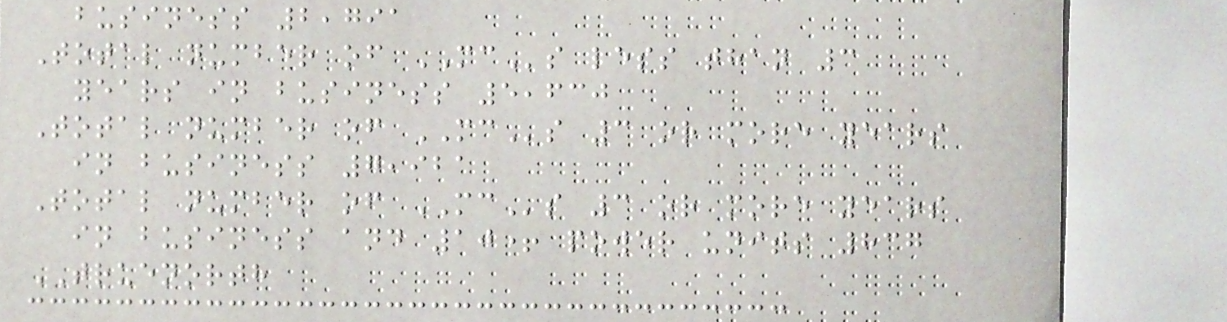business 2,791
Total number of MCs less than 3
years in business 5,630
Total number of MCs 3 or more years
in business 7,921
Total number of MCs 3 or more years
in business and 10+ power units 837
TRUENORTH
